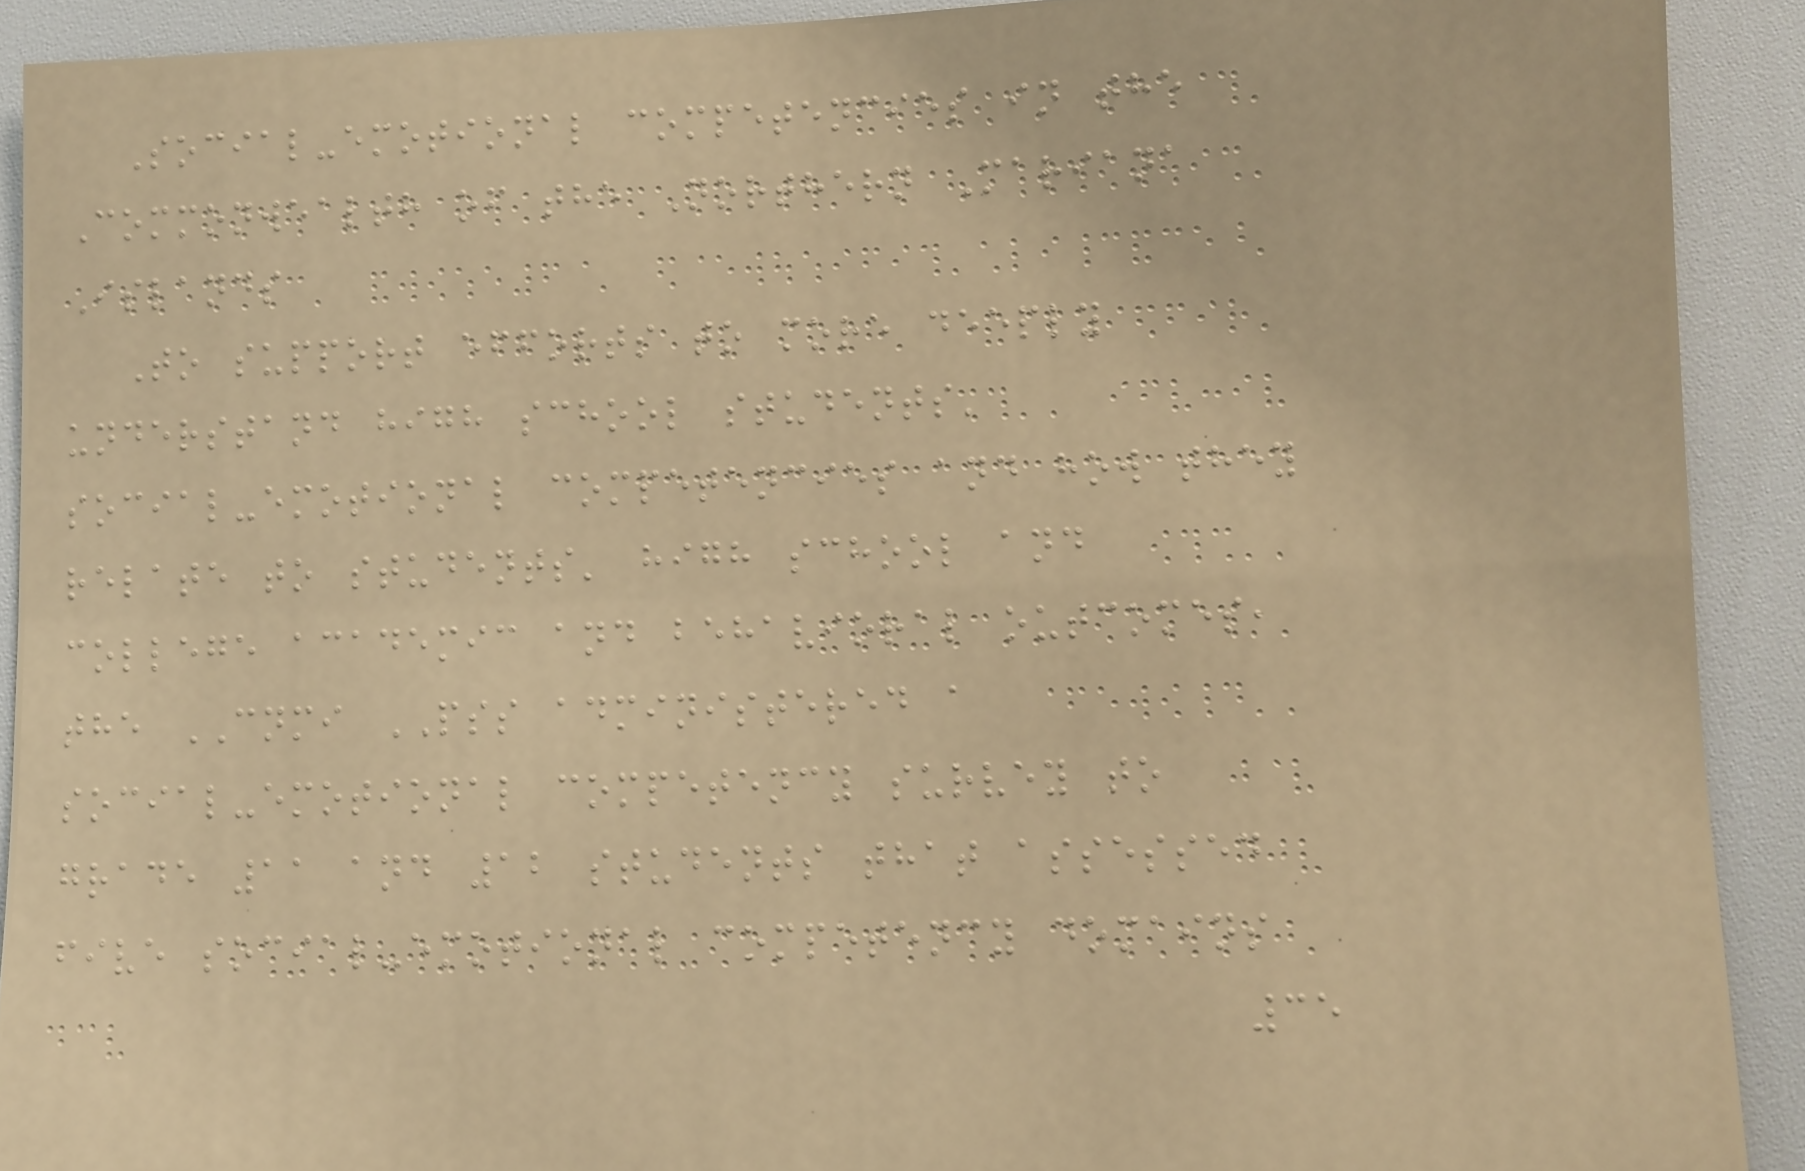Social-emotional competencies in the
Commonwealth of the Northern Mariana
Islands
To support efforts to more deeply
understand high school students'
social-emotional competencies and how they
relate to students' high school and
college academic and behavioral outcomes,
the CNMI PSS administered a
social-emotional competency survey to
grade 11 and 12 students that assessed
five social-emotional competency domains
35
